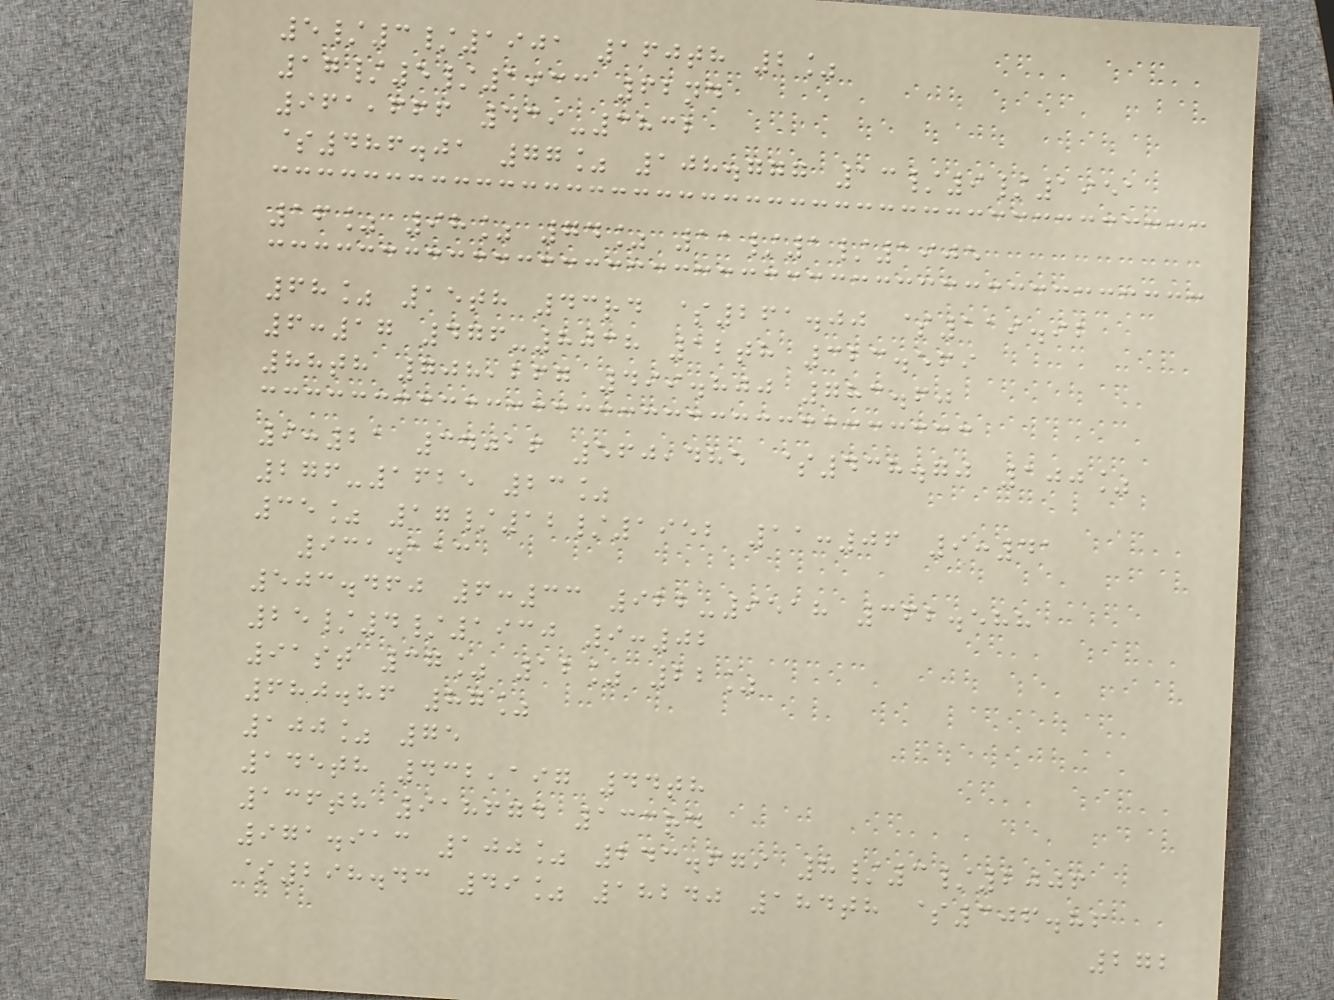5/3/1901 160th 2%
17/5/1933 62nd
961,666 439-3832
$486.01 77% 108.777 13/9/1951
16% 98% 74% 11/1/1905
68% 15th 43rd $261.00 $119.92
6:17 476-8038 12th 323.569
88th 708,267 499.800 783.60
9:21 34016 560,485 $438.70 100%
276-1625 23%
35% 17/12/1952 11:06 9:41
931.113
503.460 6:33 922-9518 362.588
25/4/1930 9:02
91st 37% 12% 22%
680.86 87%
100% 75
145th 432,197 44th
136th 918674 133rd
971.913 100% 243.679 8/3/2006
$298.43 49% 18240 184th $306.86
272
